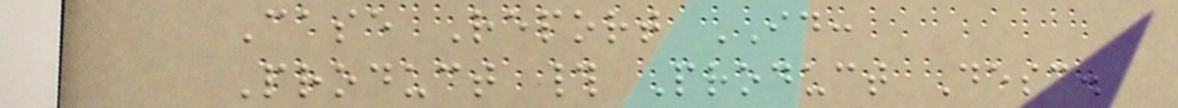Case Report ID:
Product # Product Desc.
